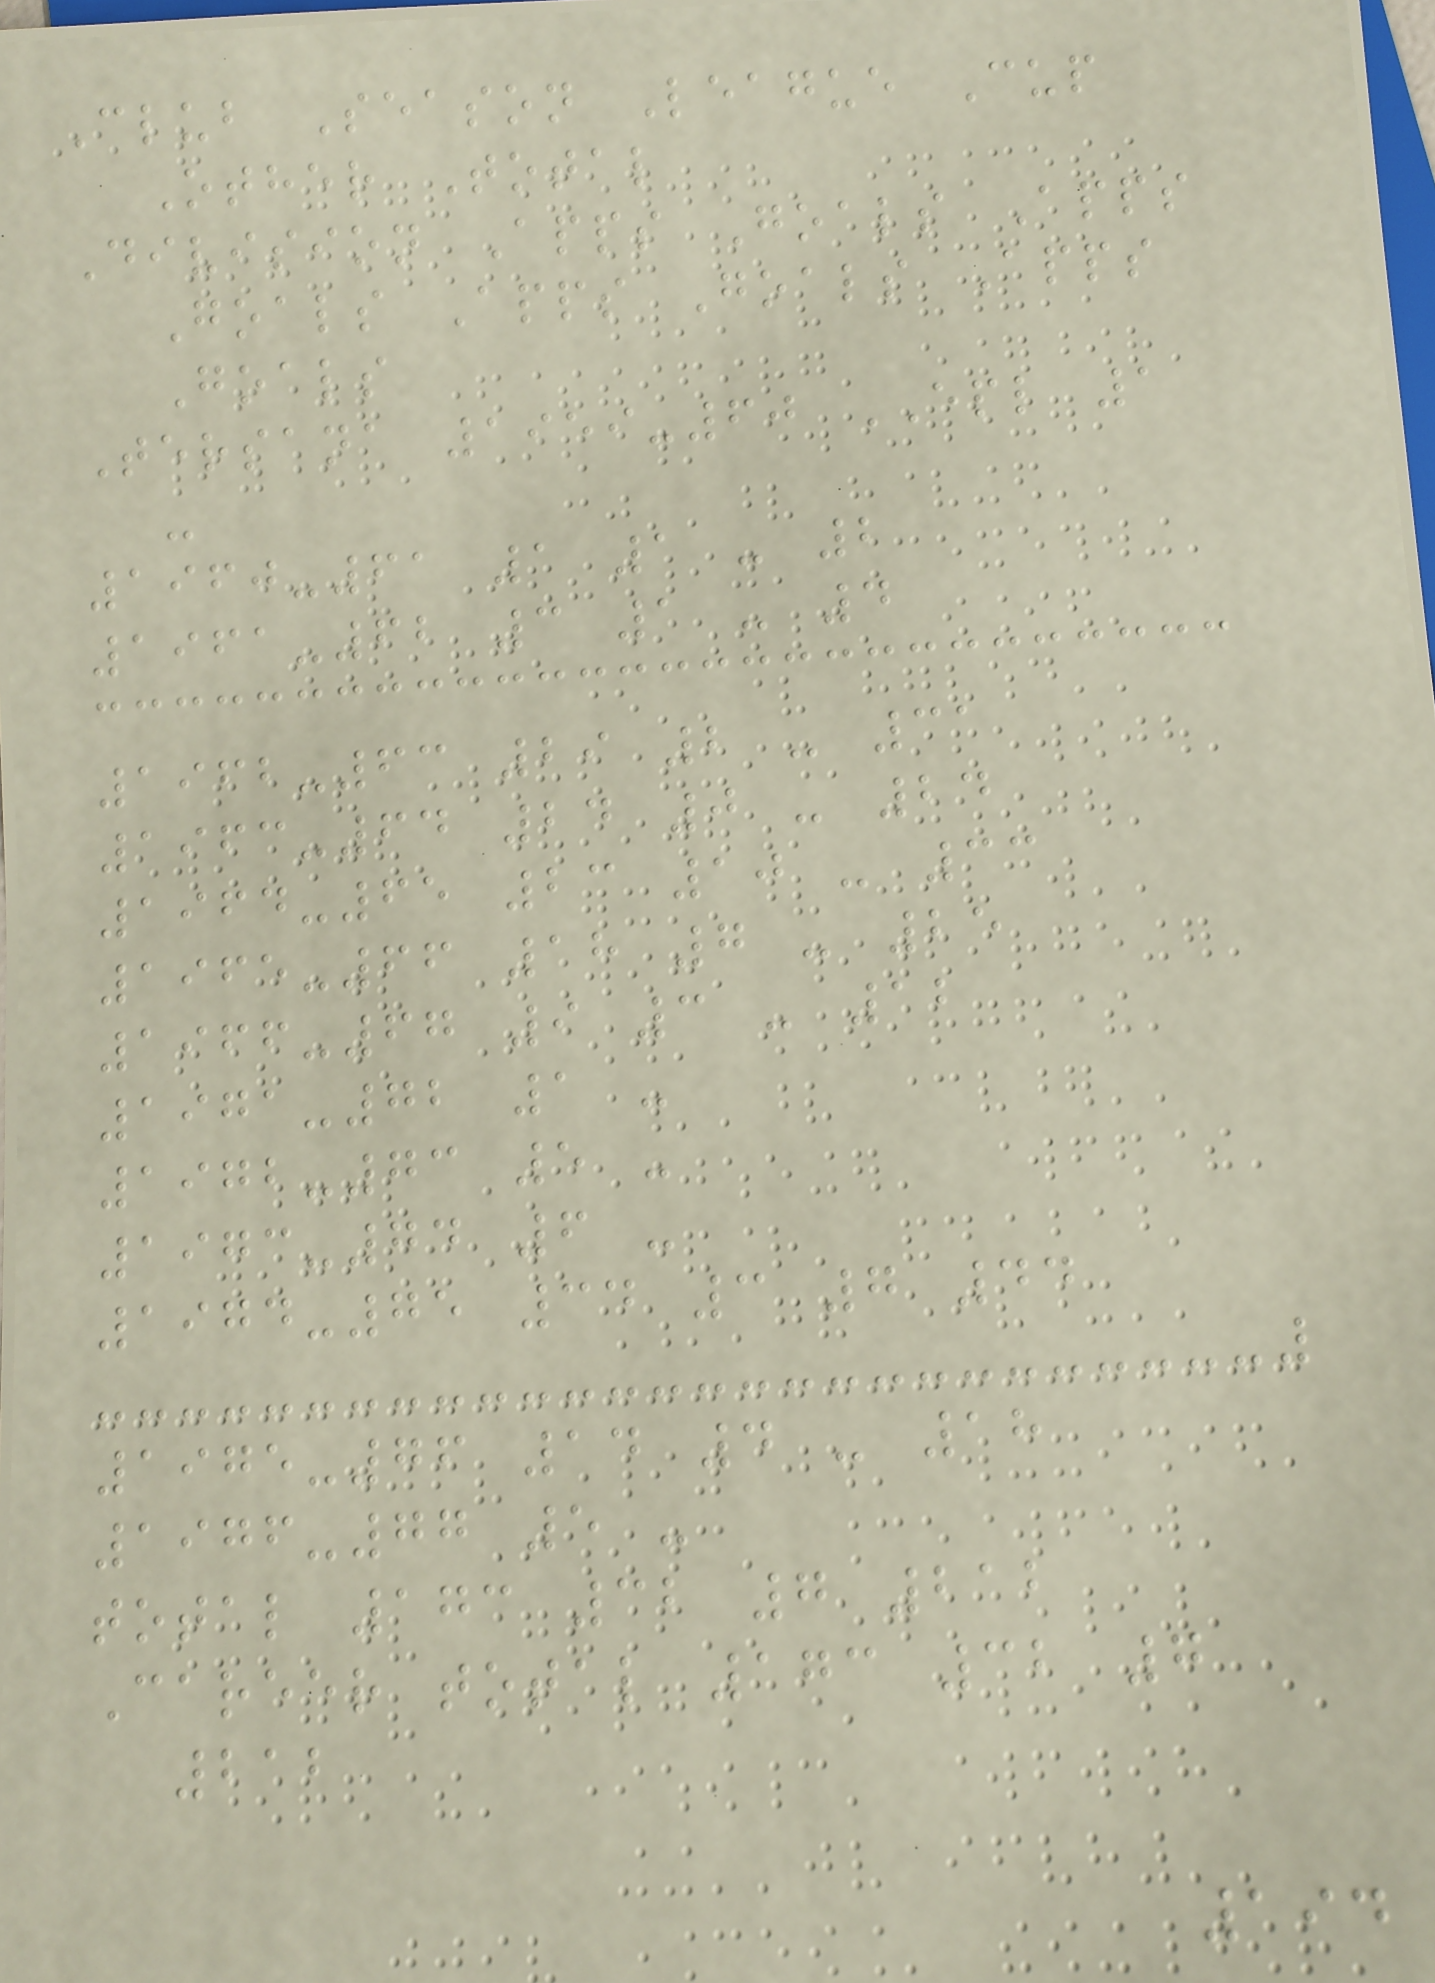Club Season League Cup
Other Total
Division Apps Goals Apps
Goals Apps Goals Apps
Goals
Tersana 1959-60 EPL 1
-
1960-61 1 1 - 2
1961-62 3 1 - 4
1962-63 29 2 - 31
1963-64 24 0 - 24
1964-65 23 10 - 33
1965-66 18 7 - 25
1966-67 9 3 - 12
1971-72 1 -
1972-73 5 -
1973-74 6 -
1974-75 34 3 7 44
1975-76 14 4 - 18
1976-77 5 -
total 173 32 7 212
Career total 173 32 7
212
194
